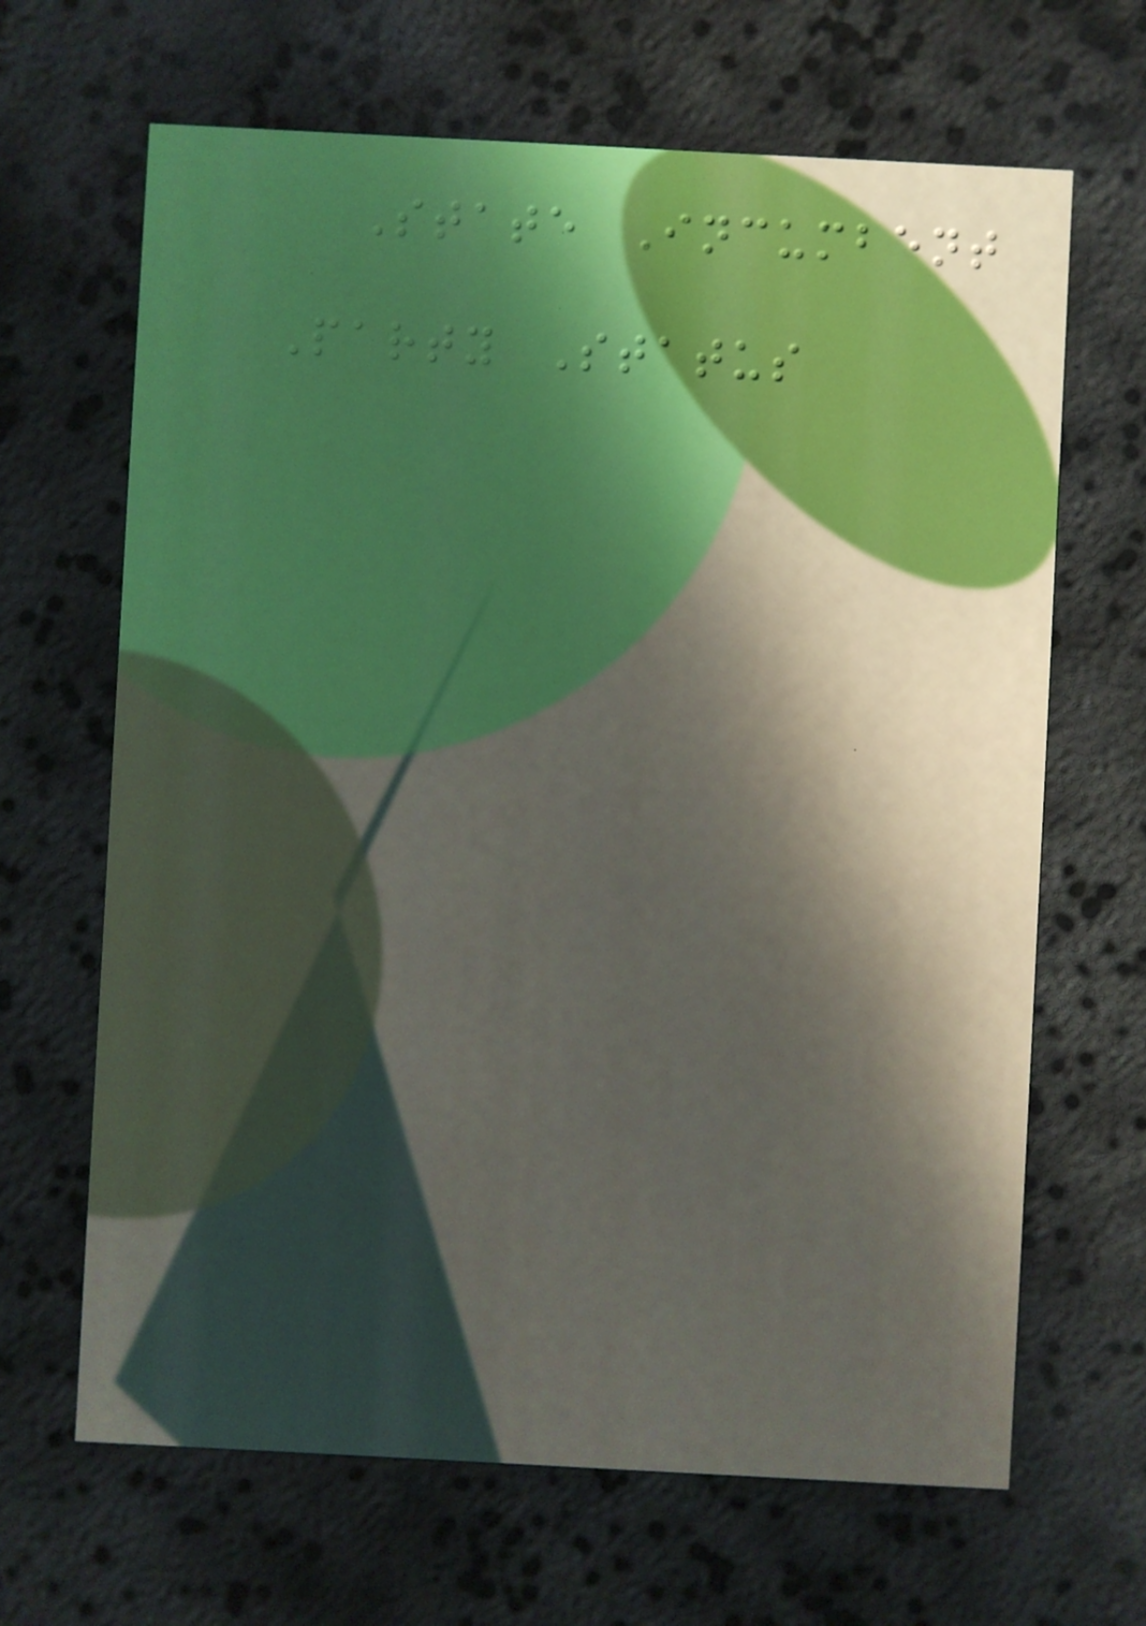State Incumbent
Party Status
